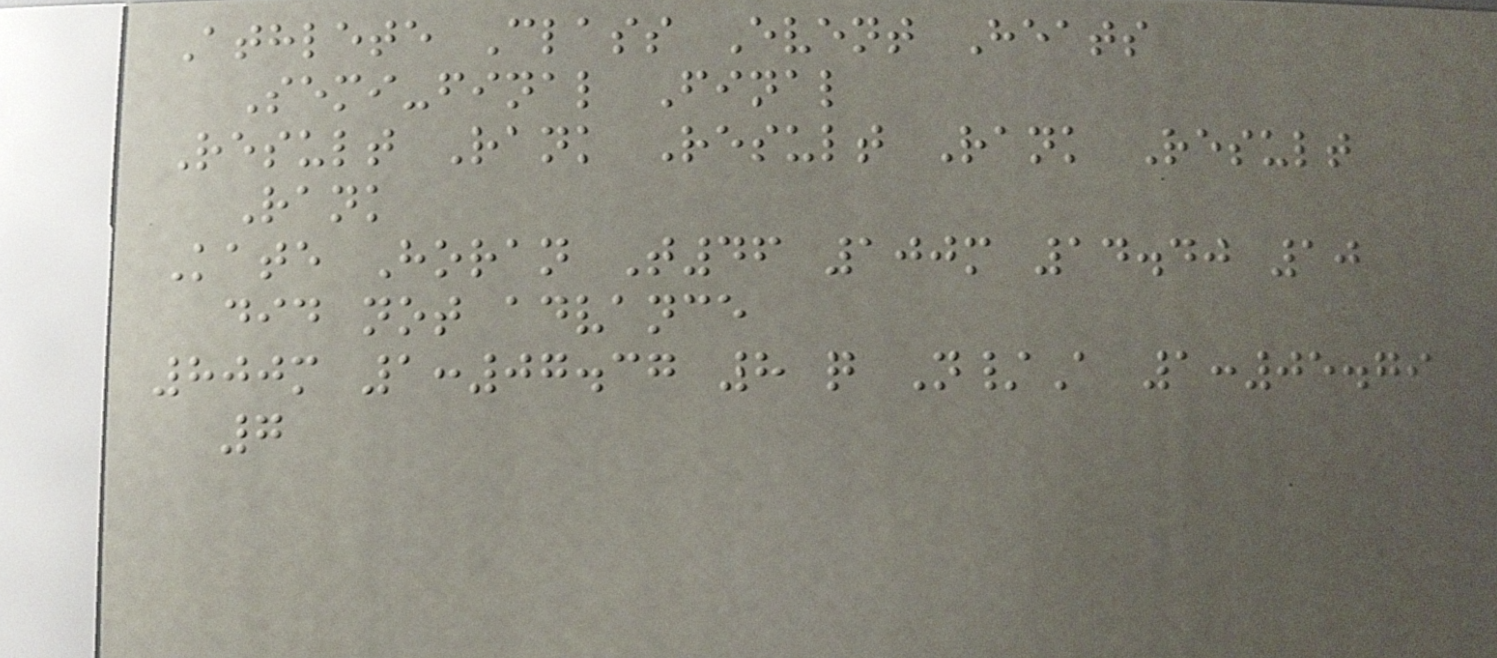Athlete Class Event Heats
Semi-final Final
Result Rank Result Rank Result
Rank
Kate Horan T46 100m 14.40 10
did not advance
800m 1:07.37 8 q N/A 1:05.79
7
